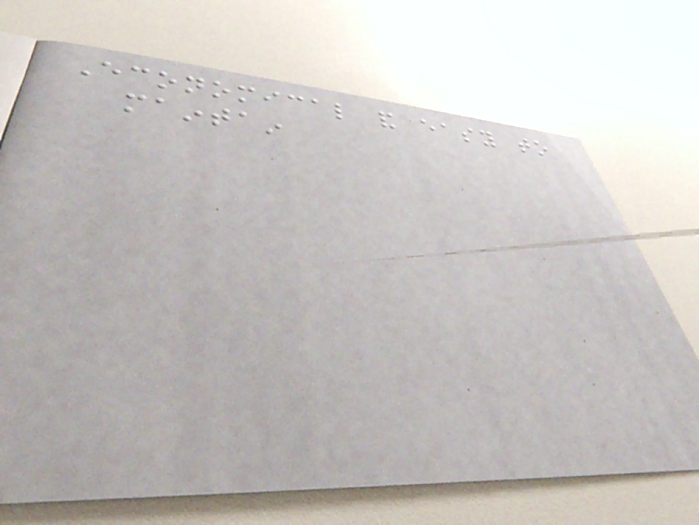Economical and easy to
maintain
